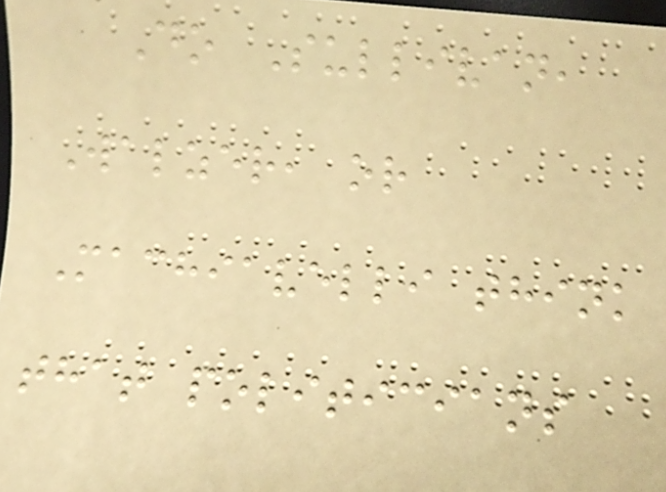Do Sullivan,
Walzer, or
Machiavelli think
that politicians
